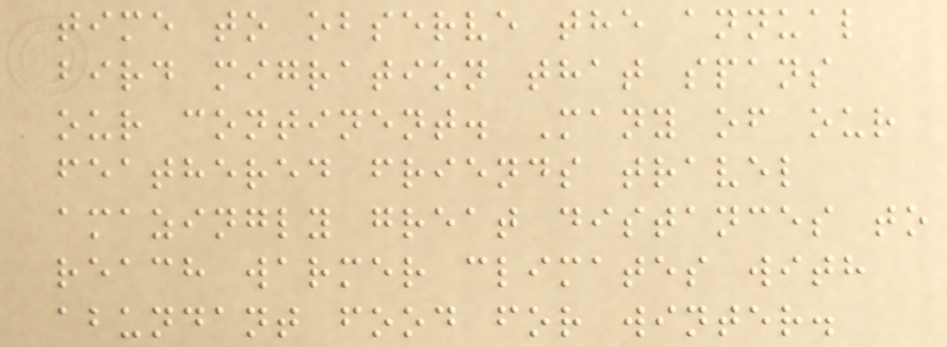time to observe the annual
bird migration that spans
our continent. Many of our
feathered friends travel
amazingly great distances to
reach warmer climates with
abundant food for winter.
